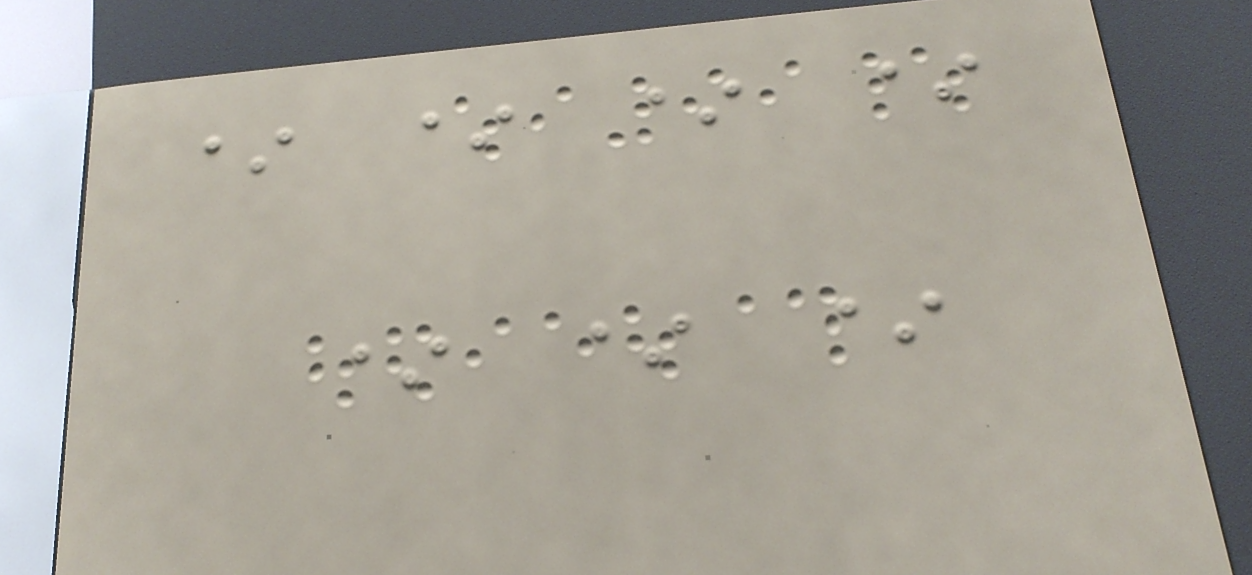* * * *
* * *
